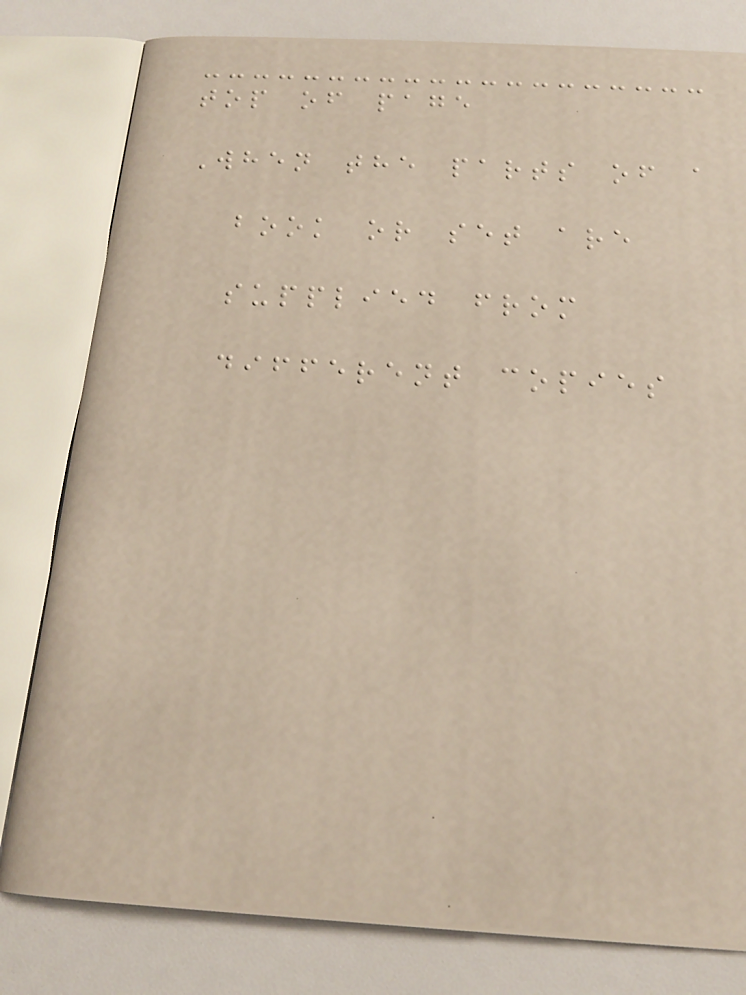top of page
When the parts of a
book or set are
supplied from
different copies
